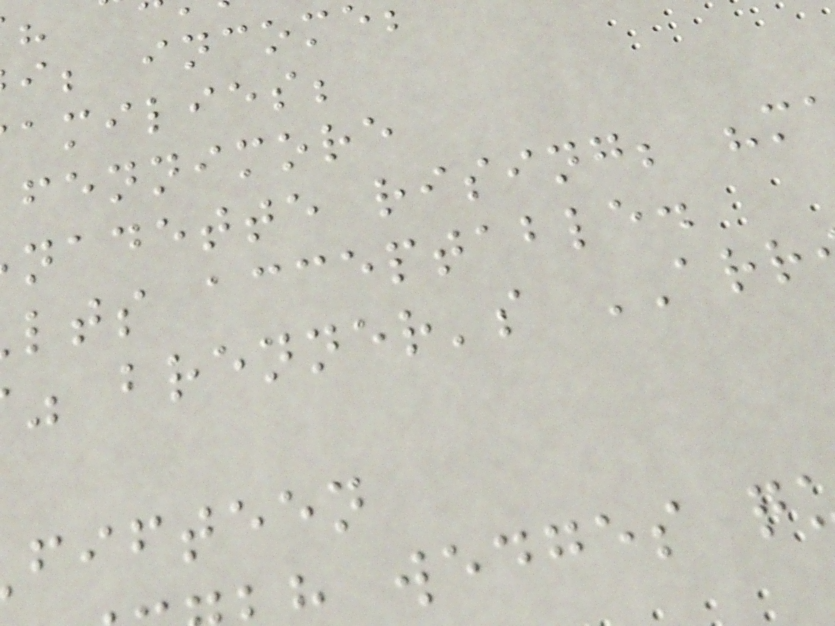i; incom
amilies;
fennimore
nadette rising; "m
lts acceptable.
brenner's ARR
fifteen
